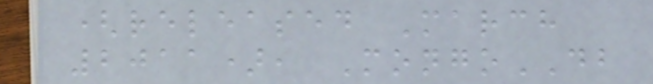(released March
2011), MongoDB
